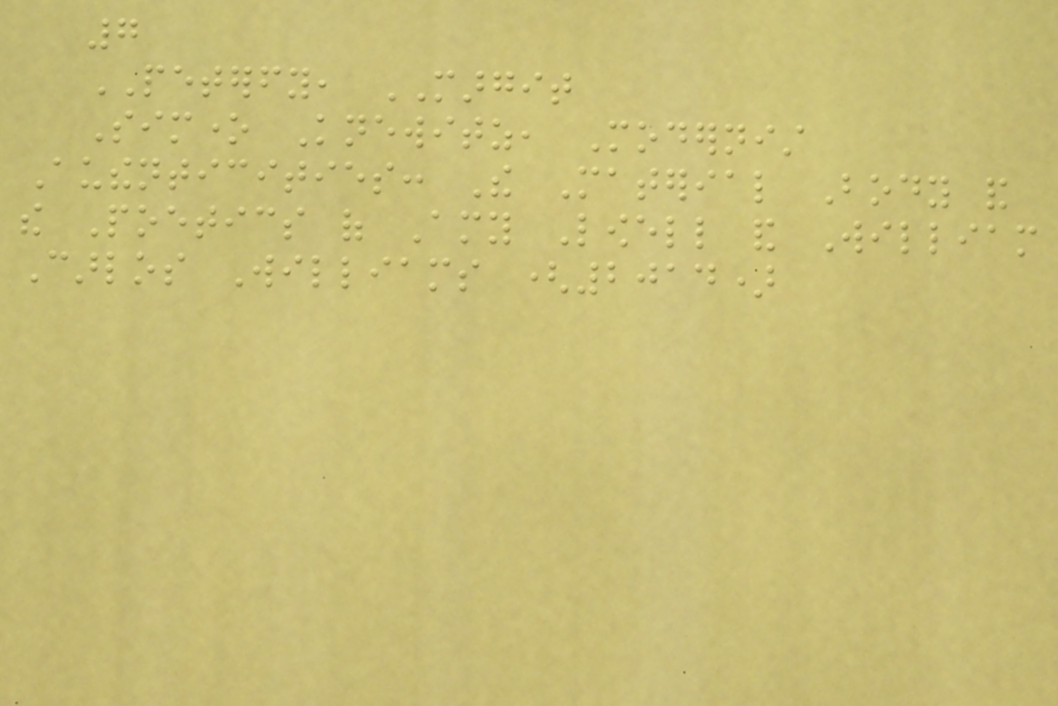7
PETERFY, MARGIT
Simone Knewitz, Modernist
Authenticities: The Material Body and
the Poetics of Amy Lowell and William
Carlos Williams (2014)
